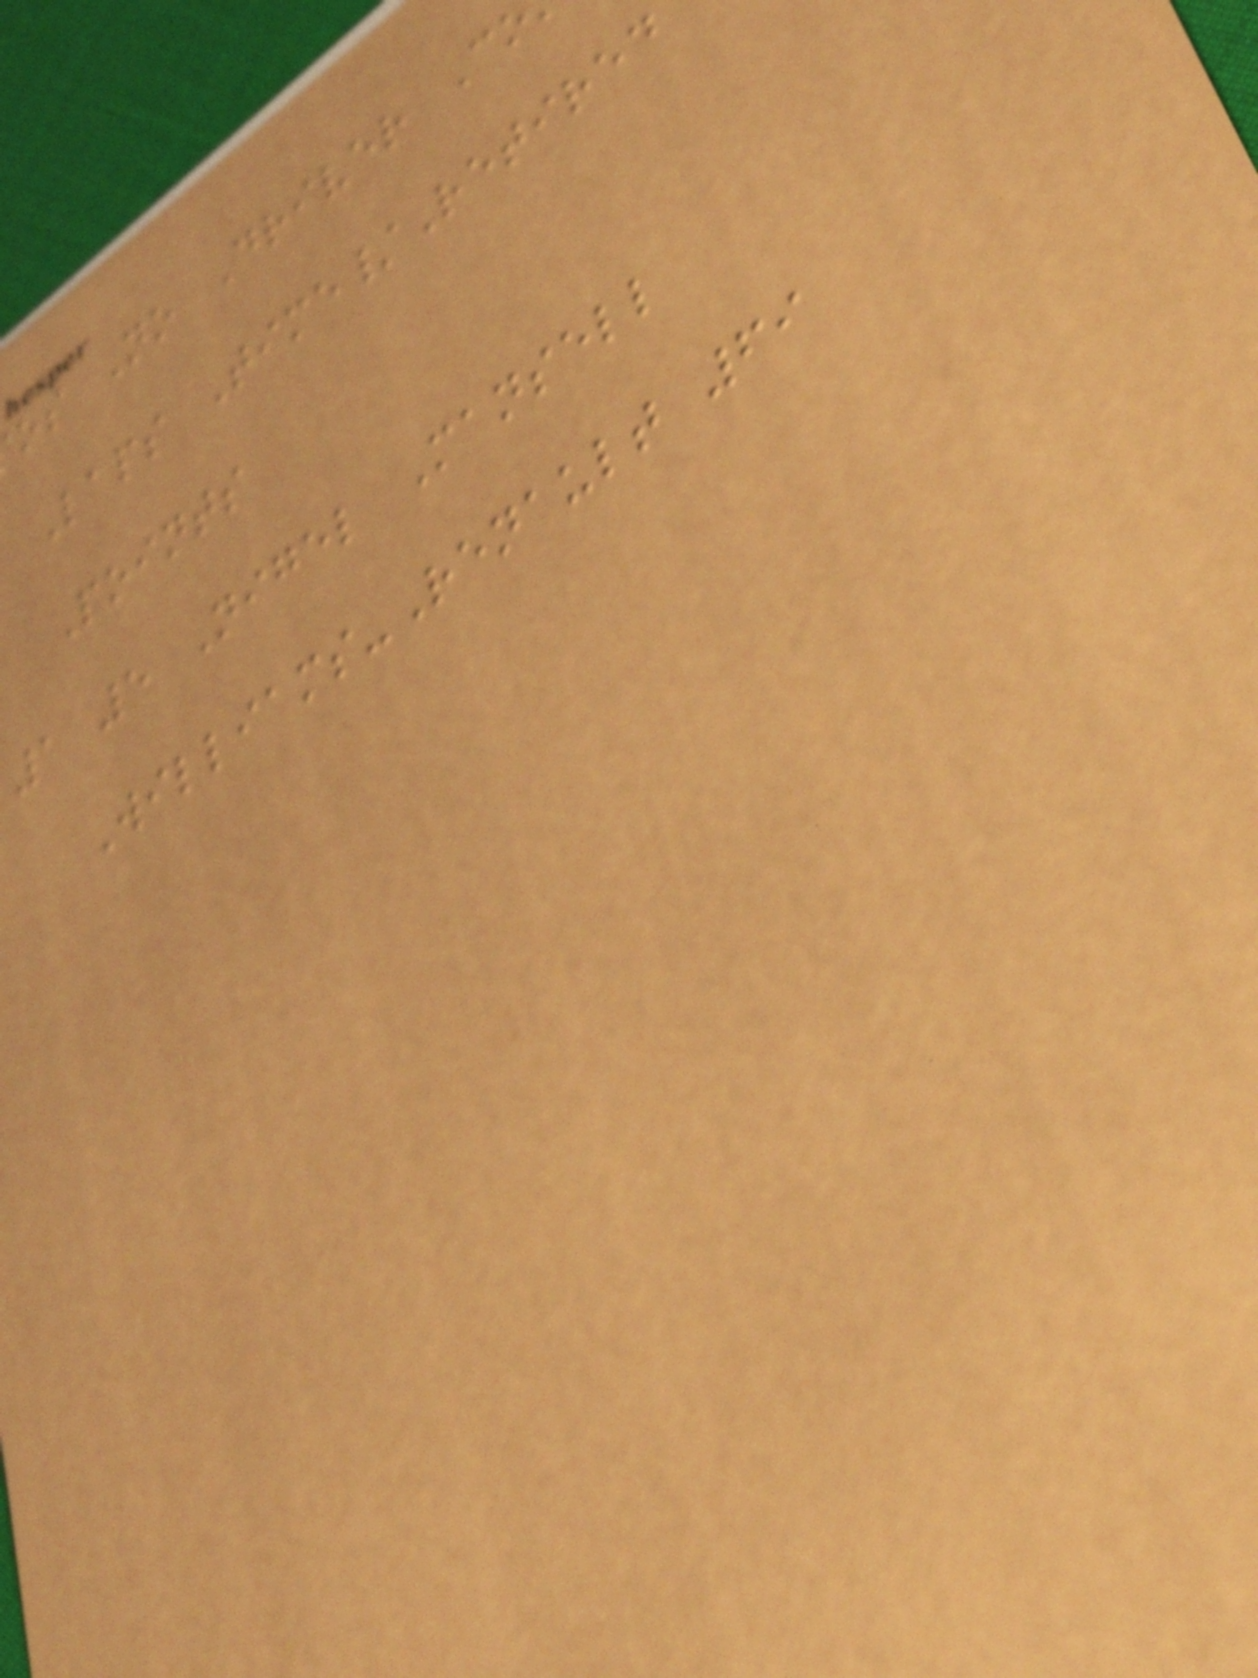os No Driver Co
Laps Time/Retired
Points
1 5 Nigel Mansell
Williams-Renault 69
